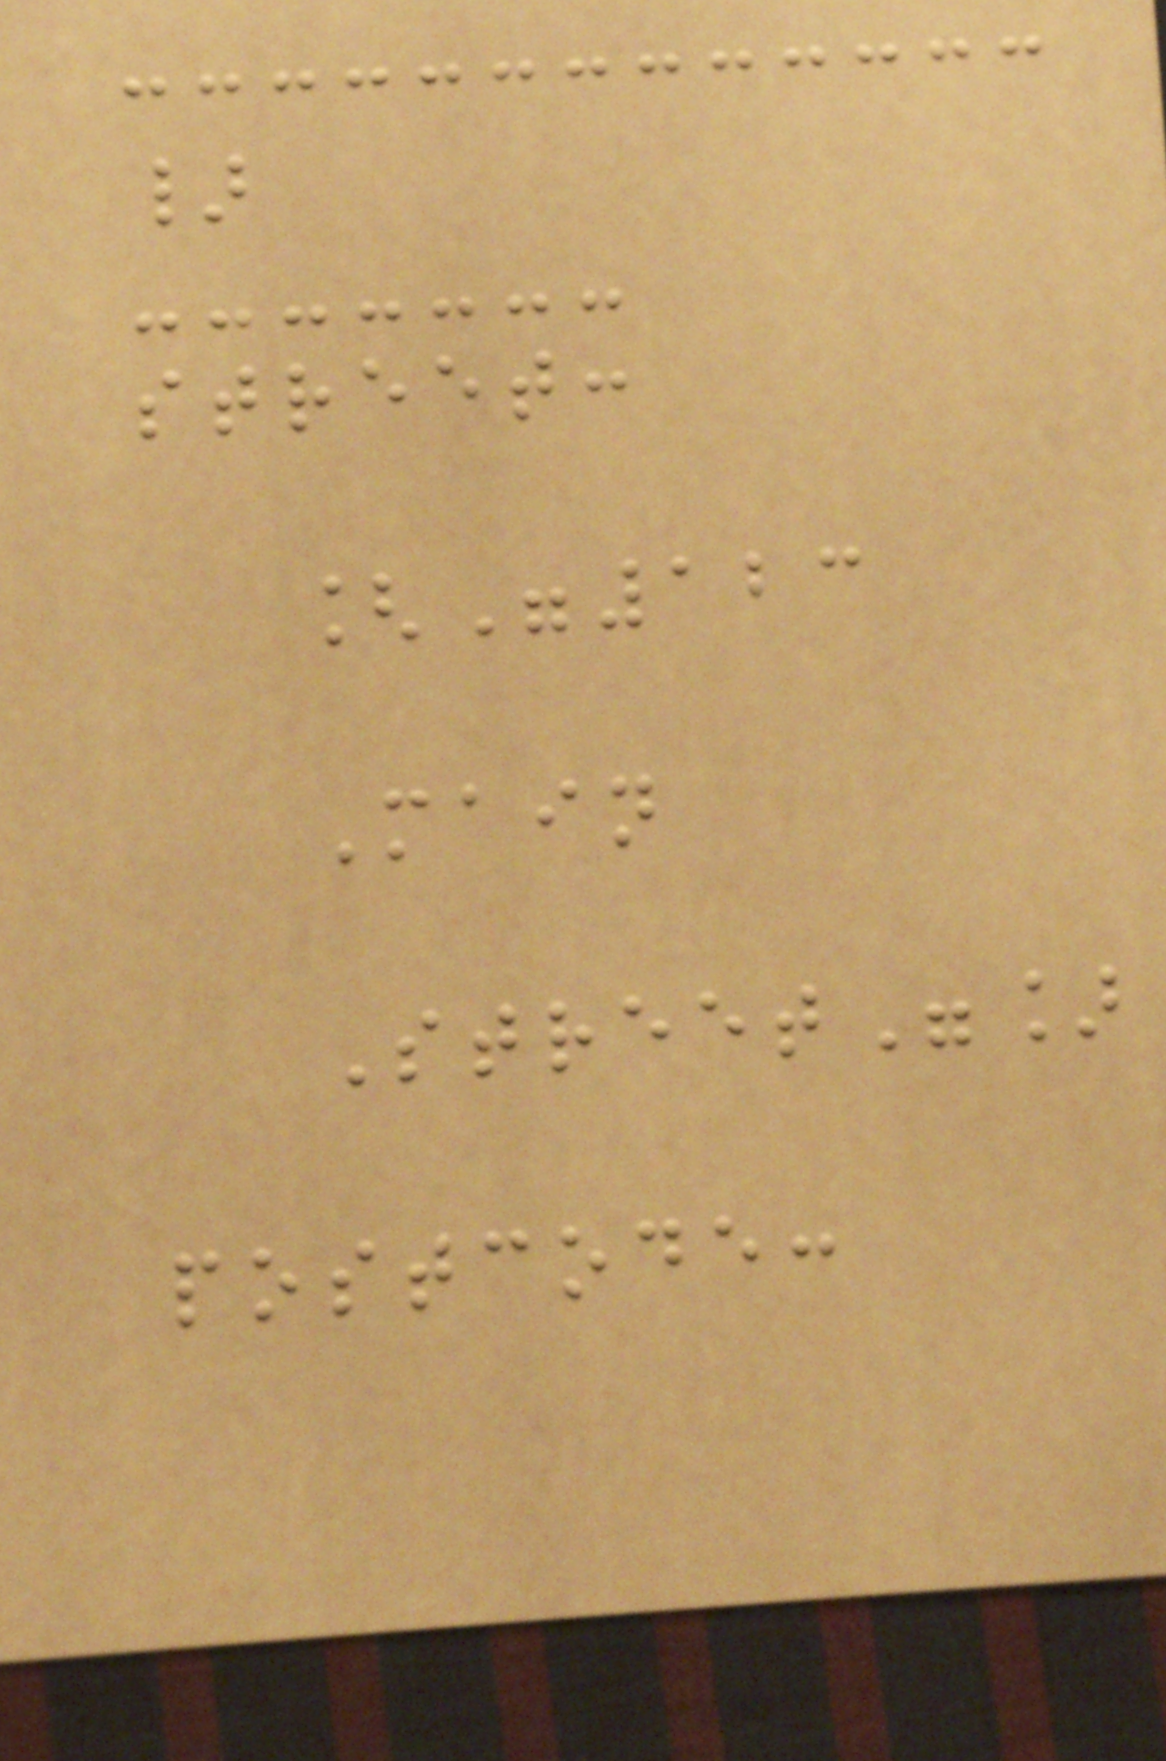}
street:
["123
Main
Street"]
postcode:
